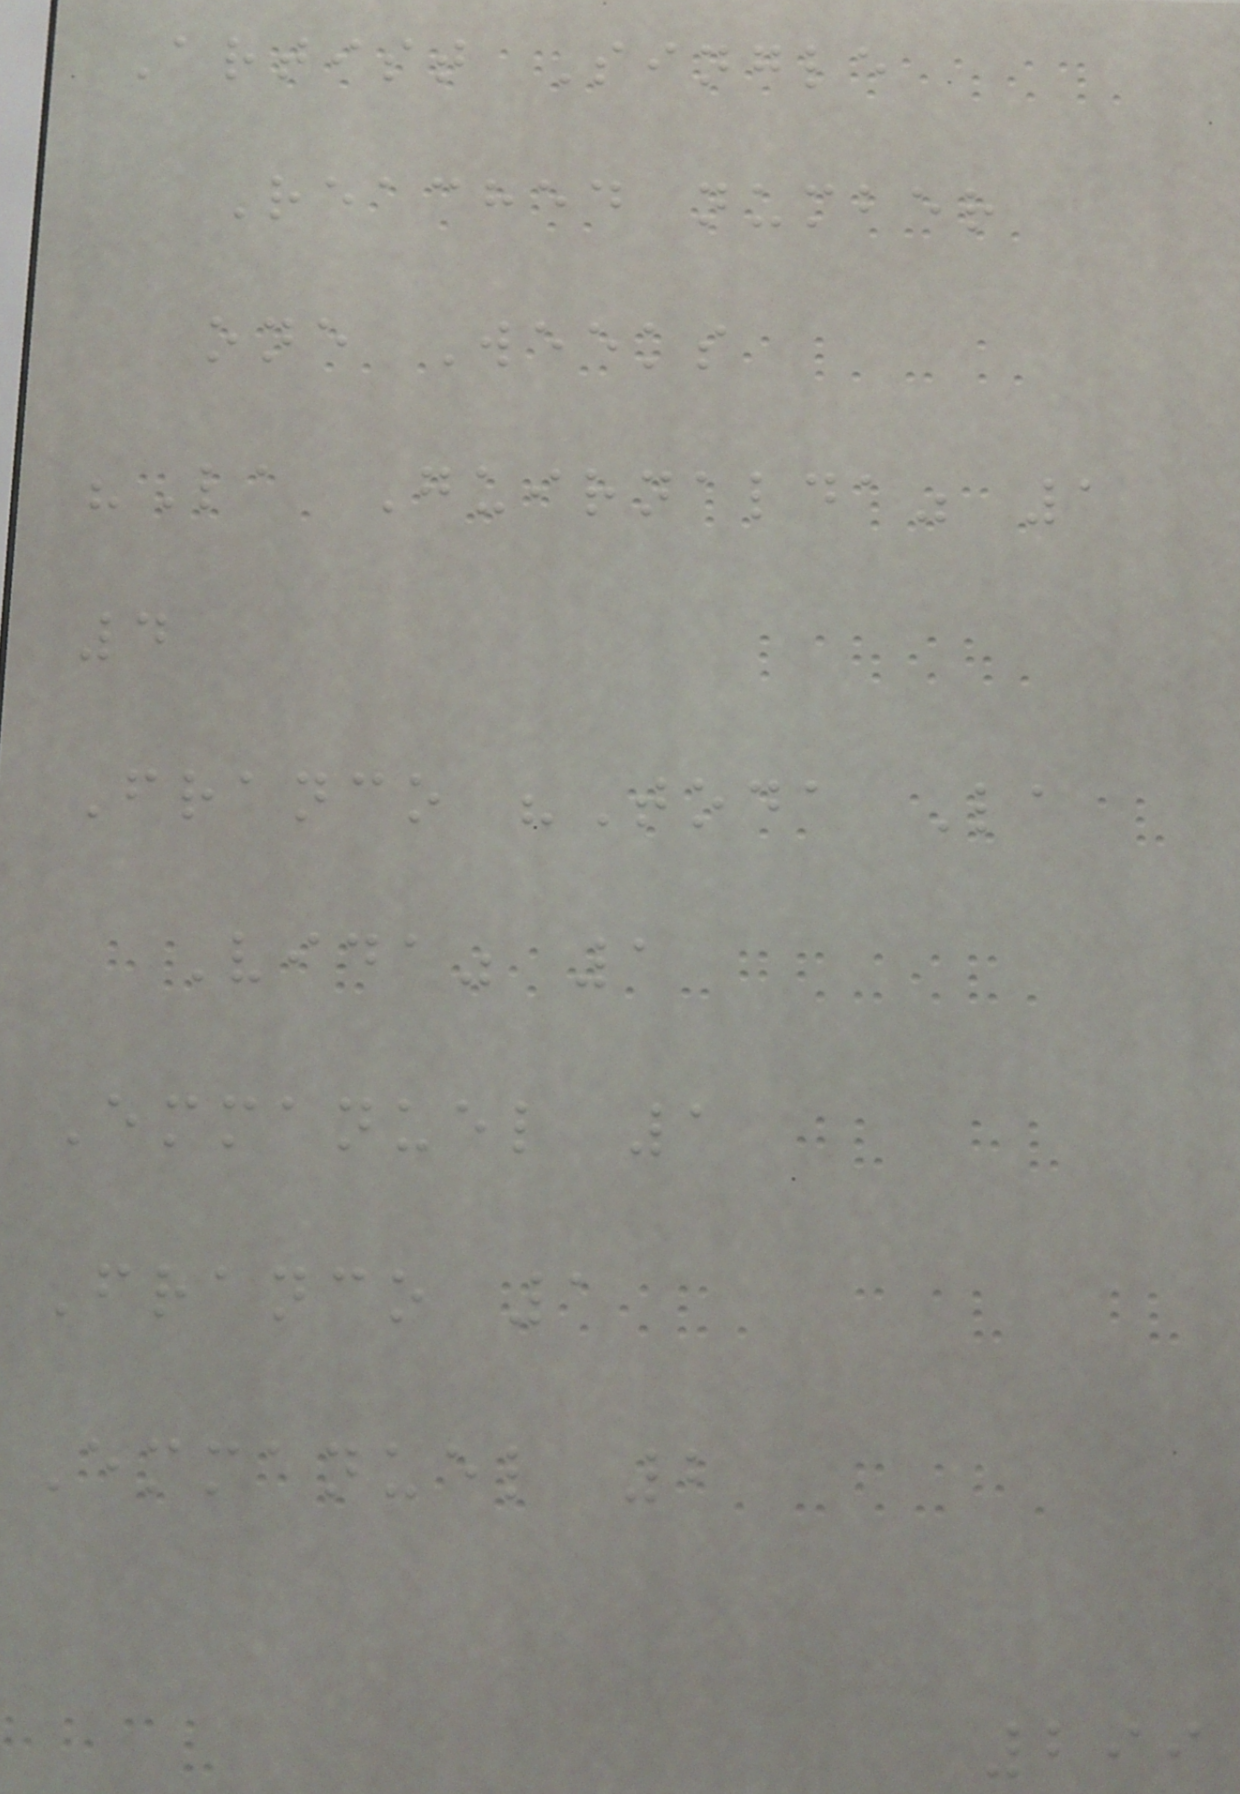Artist Single
Reached number
one Weeks
"La Guirnalda" 1
4
Franco "Toda La
Vida" 1
Emmanuel 1
Franco 1
Emmanuel 2
299
